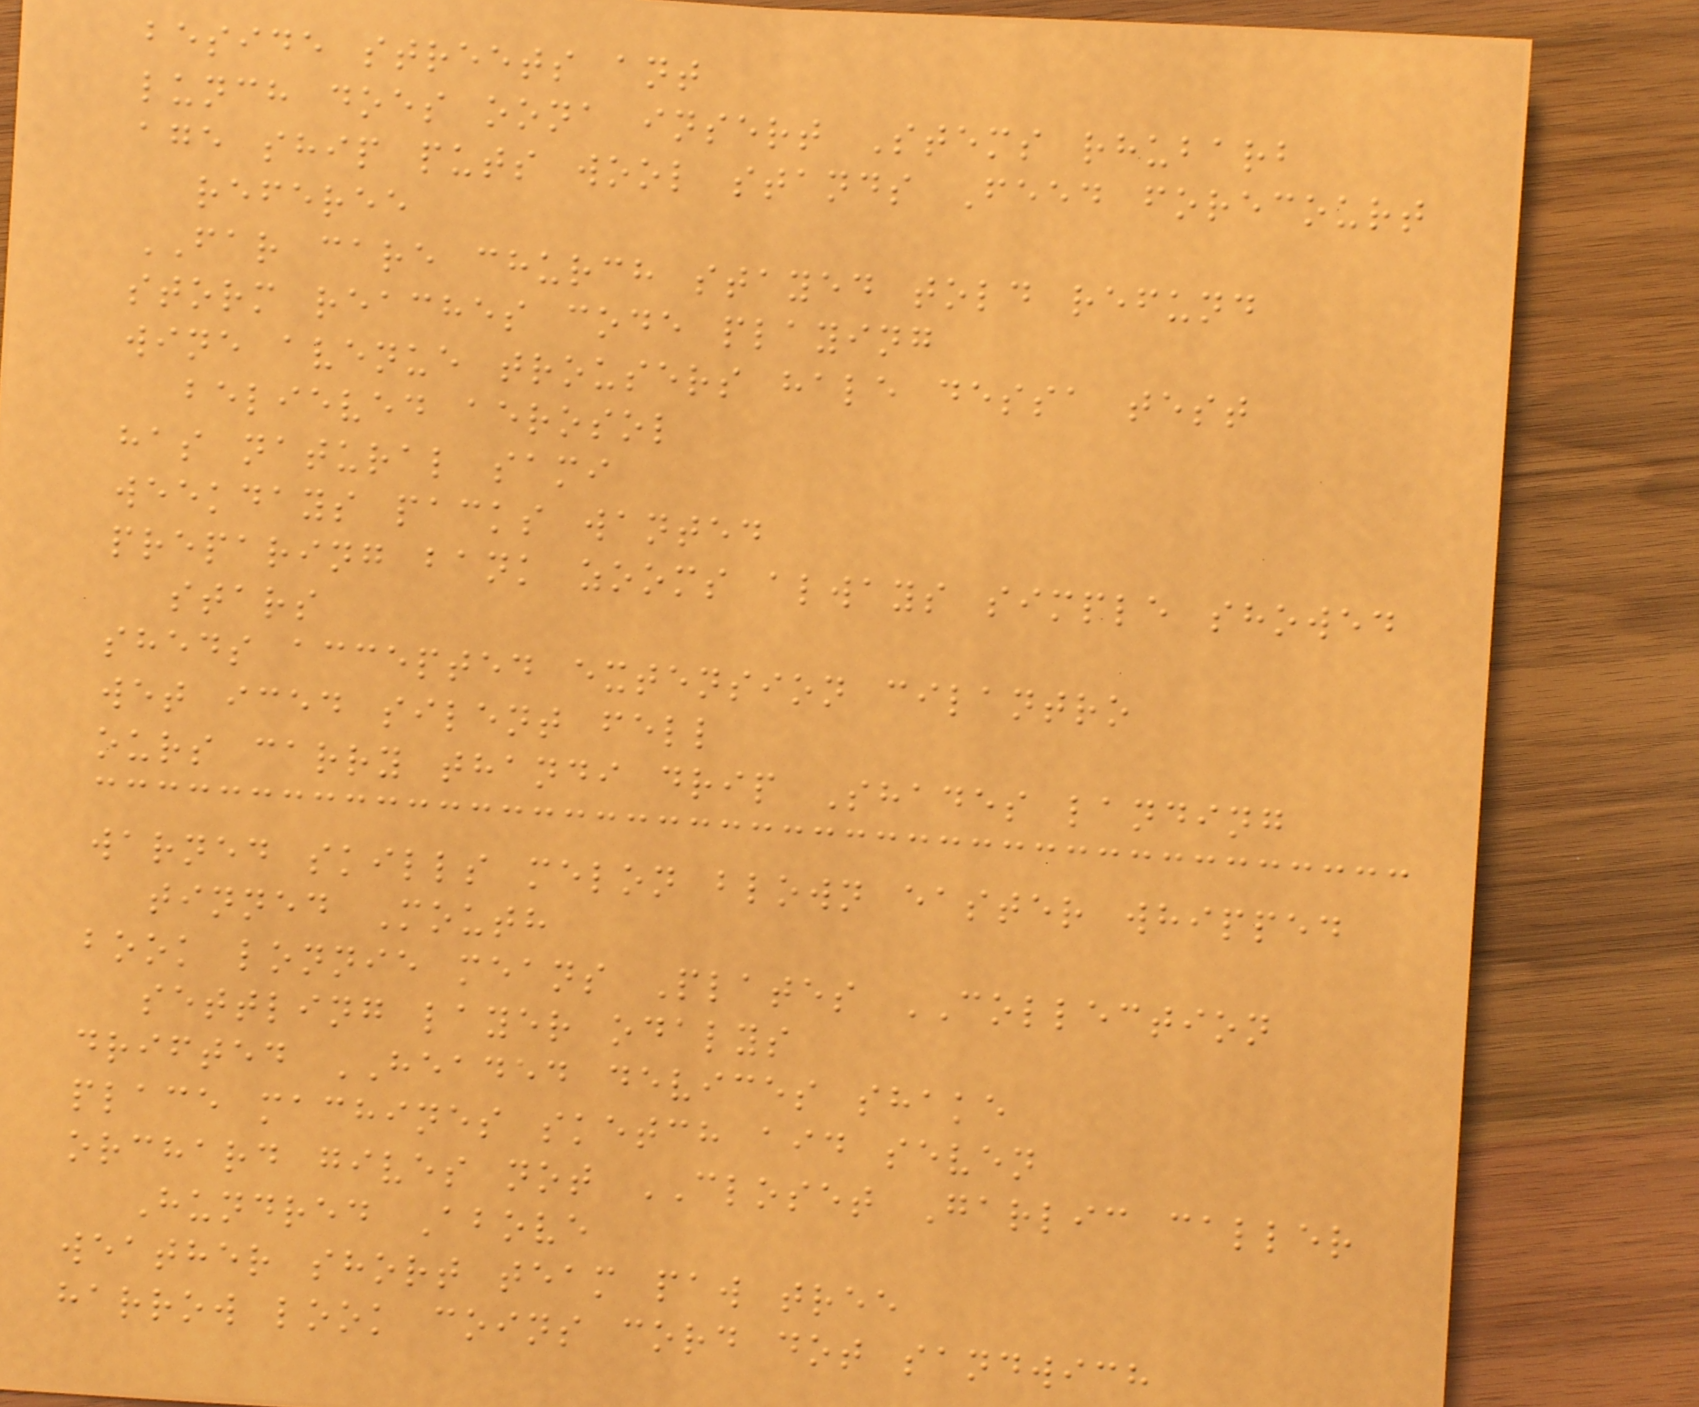beside streets ant
lunch does oona insert Stems rhubarb
age ship puts wool stands Feed forecourt
referee
FAR care church stayed told refund
storm reaches code playing
wine avenue trousers hale dessa test
believed aerosol
has natural sami
weekdays packs wanted
preparing bank zooms always simple showed
stars
sheds accepted extension cilantro
wet iced silent fell
ours carry thandi drip Shades landing
warned skills melon blown easter whipped
tinned Mouth
book lonnie means Plates COLLECTION
settling layer odalys
drifted HEADED devices shake
place machines sketch aid seven
orchard gives not CLOSET Garlic caller
Hundred Above
weather short team paw tree
harrow look coins cord dot sandwich
